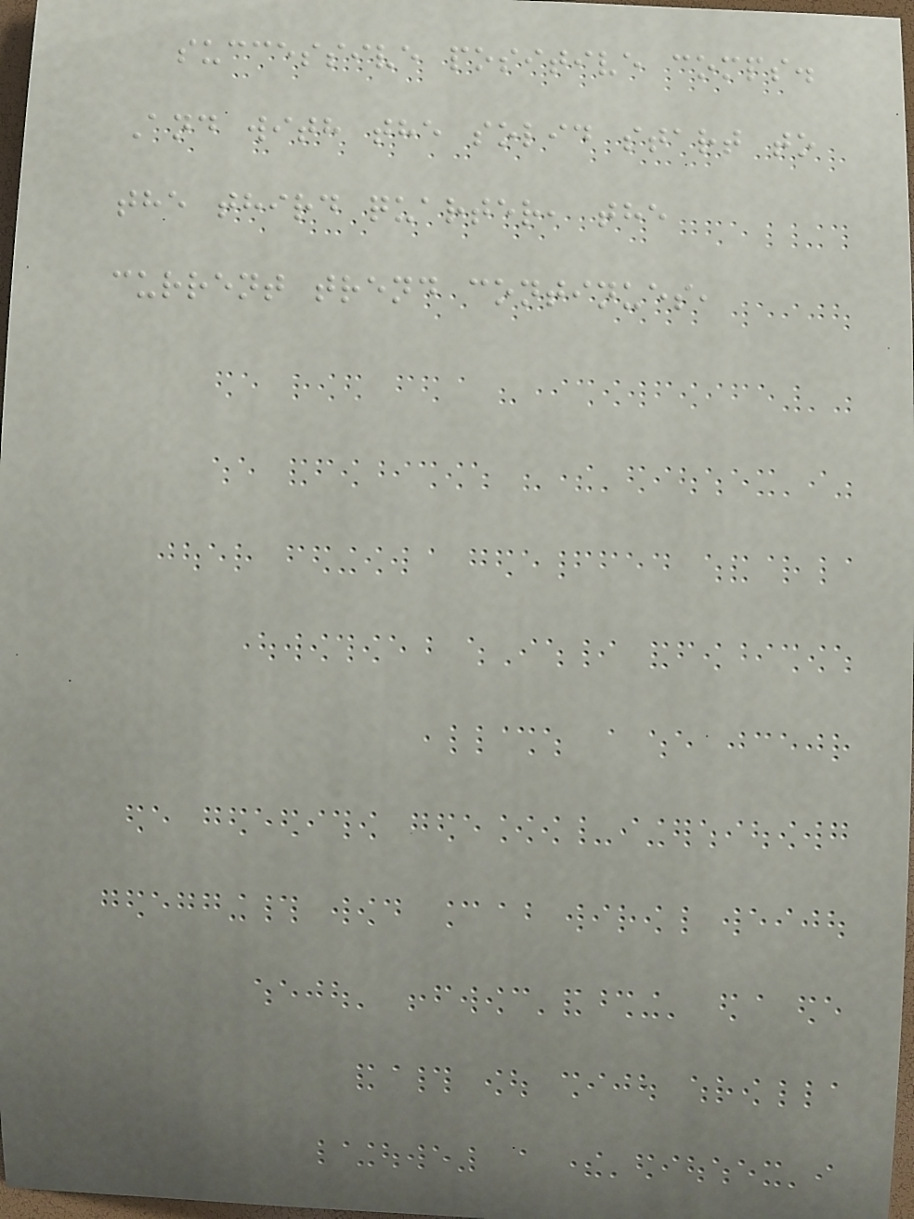successive positive comps.
And with the solid start to
the third quarter, the
current trend continues,
